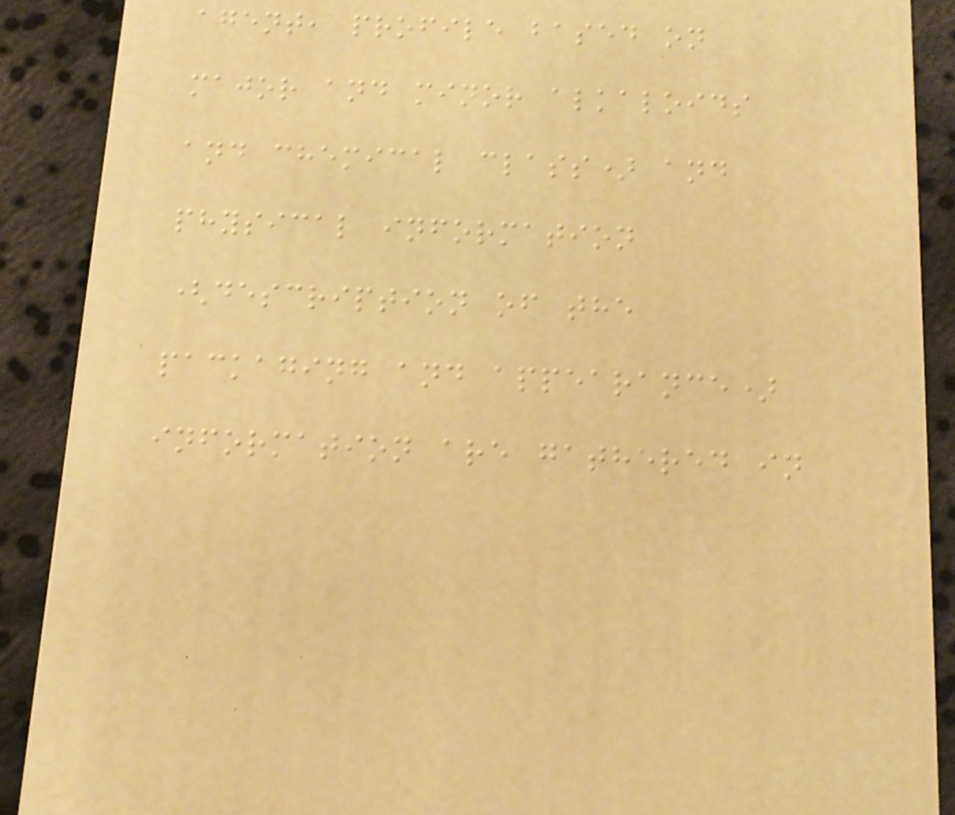agent, profile based on
major and minor alkaloids
and chemical class) and
physical information
(description of the
packaging and appearance)
information are gathered in
